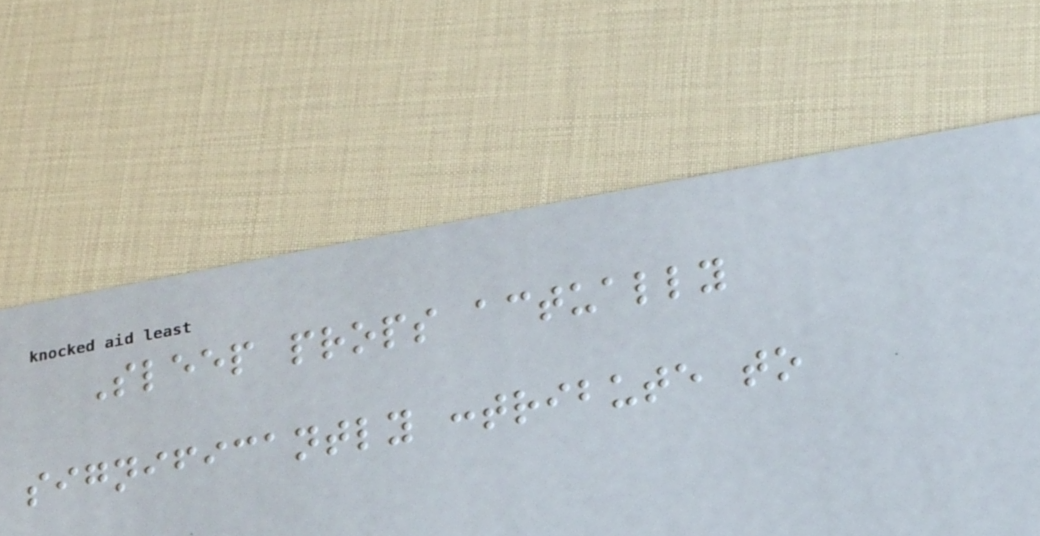Sleep props actually
significantly contribute to
